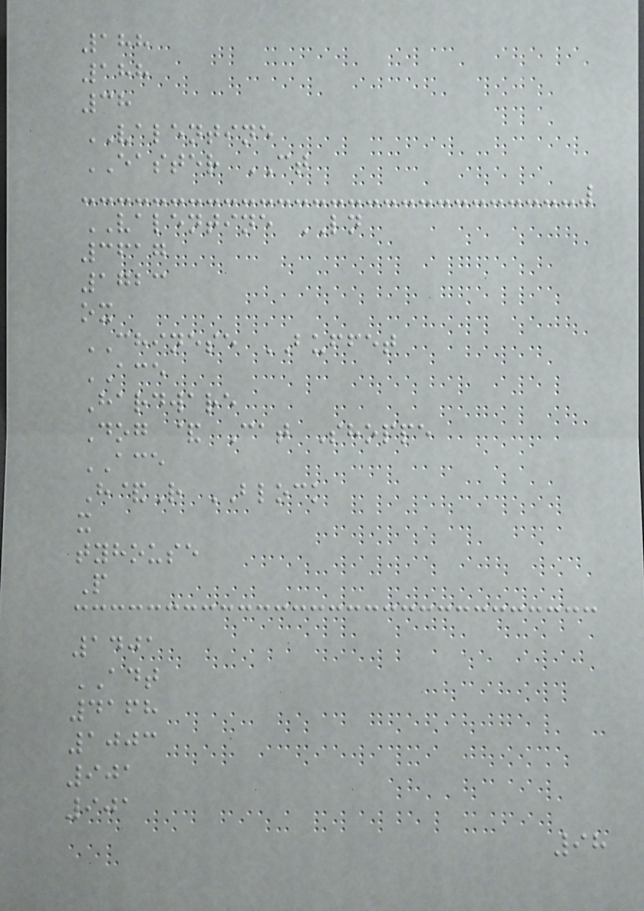188
188
38
VALENTINE
EASTER CT
VALENTINE LN
3617
1723
ox
CHINESE BUFFET
ACE
Hardware
Dog & Cat Shoppe
ACE
H&R BLOCK
x
tyhouse
P
1401
ADT
4168
1003
901
901
98
